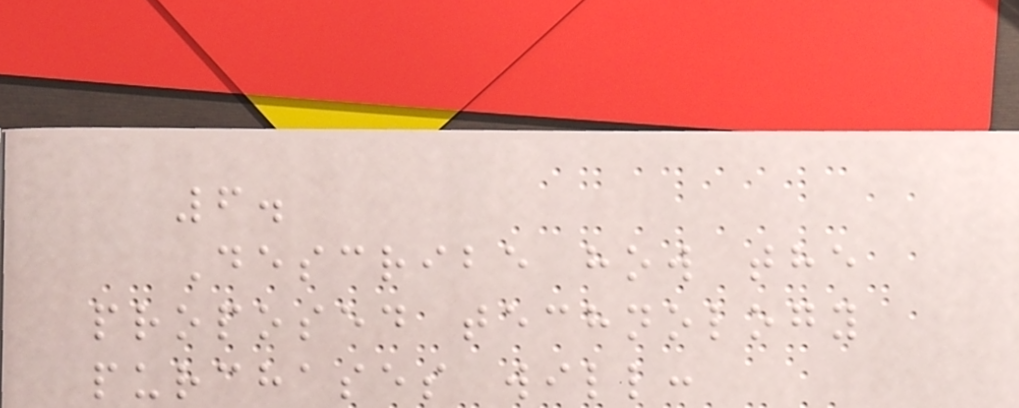6.
Describe how the
proposed technology
purchases will:
